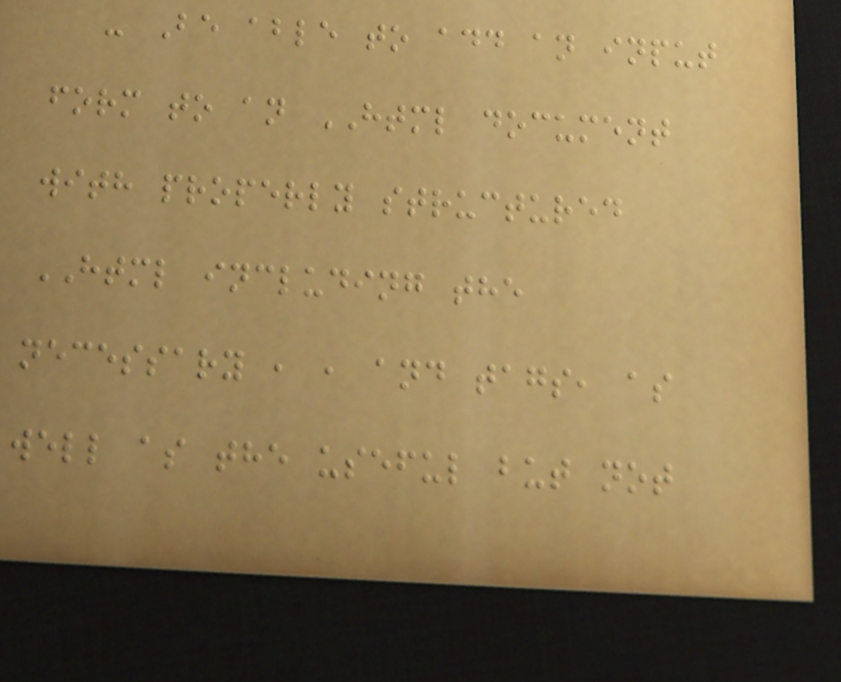- Be able to add an input
form to an HTML document
with properly structured
HTML including the
necessary , , and tags, as
well as the useful but not
